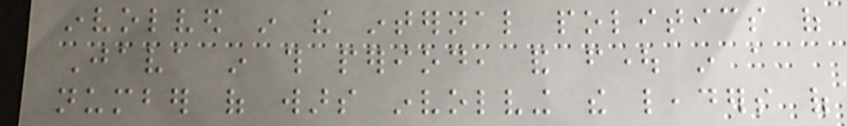involved in the internal politics of
Java in this period, and fought in a
number of wars involving the leaders of
